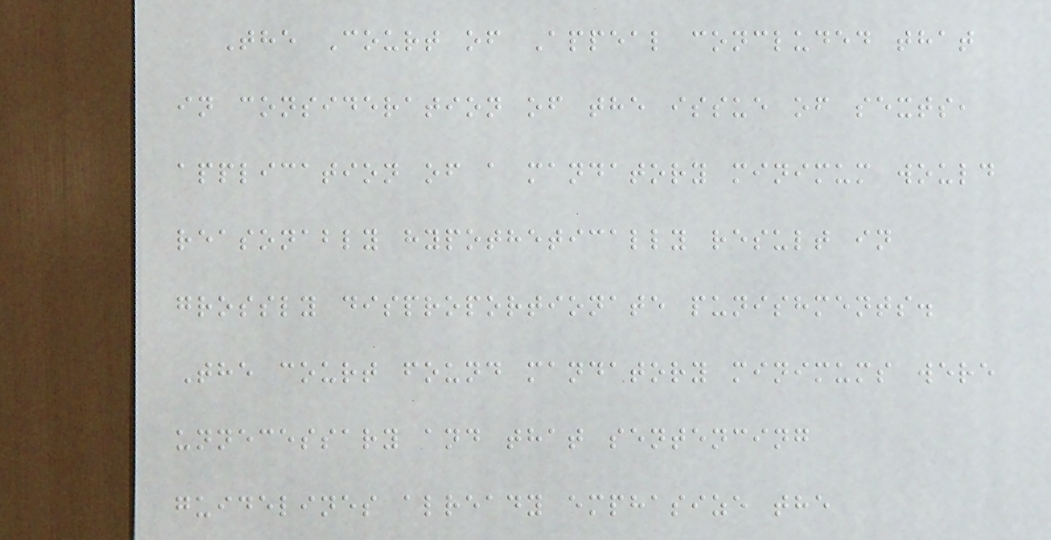The Court of Appeal concluded that
in consideration of the issue of sexts,
application of a mandatory minimum would
reasonably hypothetically result in
grossly disproportionate punishments.
The court found mandatory minimums were
unnecessary and that sentencing
guidelines already emphasize the
